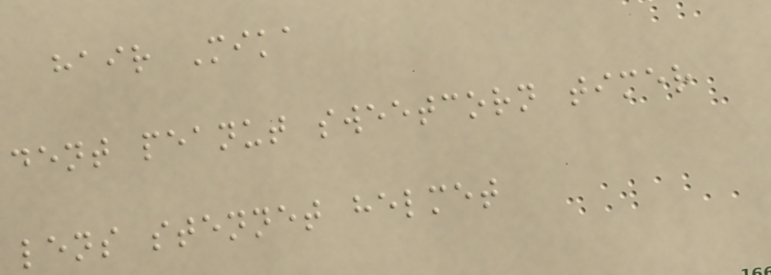hair Mika
dent peanut sweetcorn timer
lens stennet helmet
